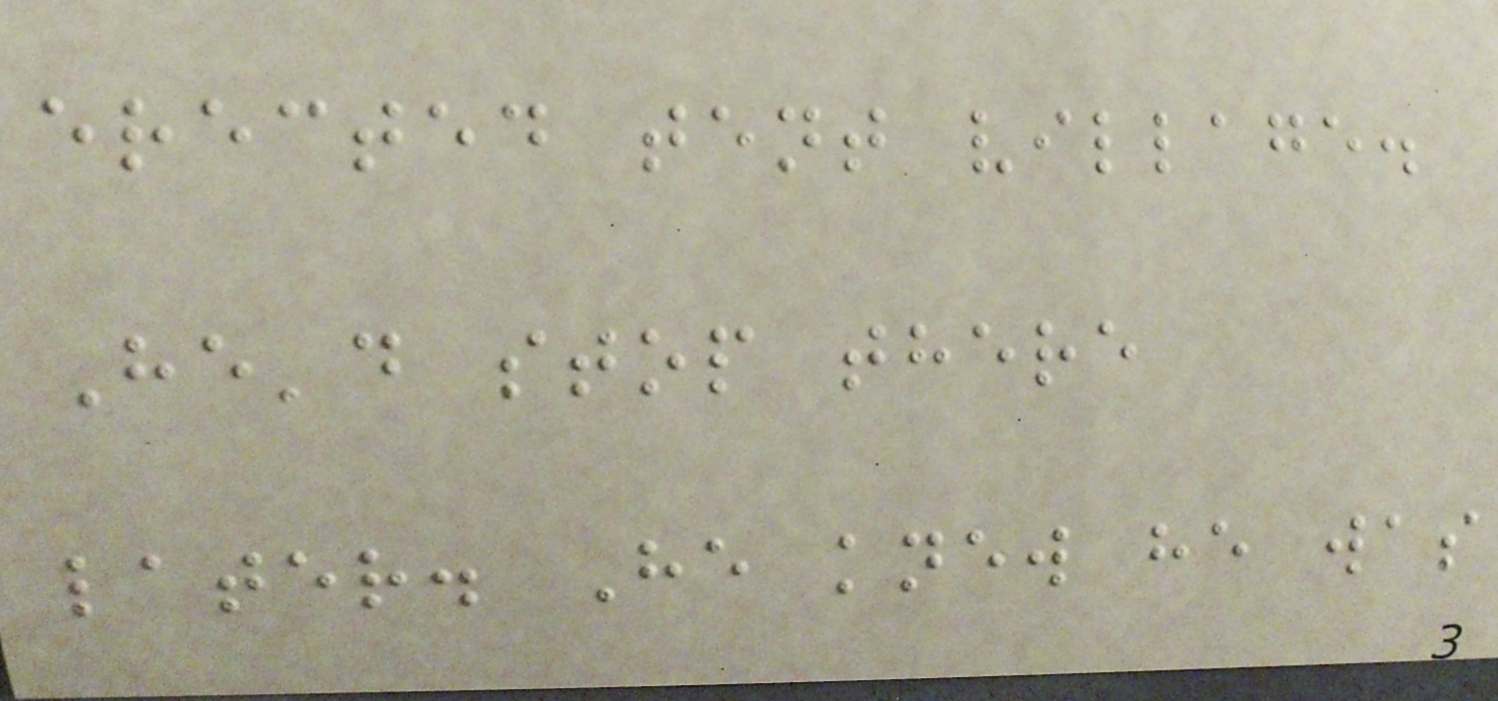erected tent village.
He'd stop there
later. He knew he was
